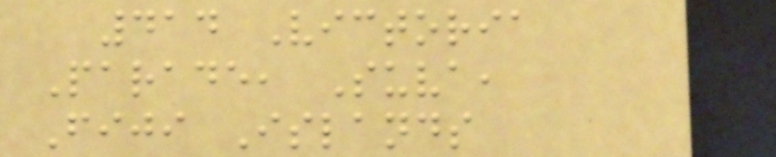414 Victoria
Parade, Suva,
Fiji Islands
